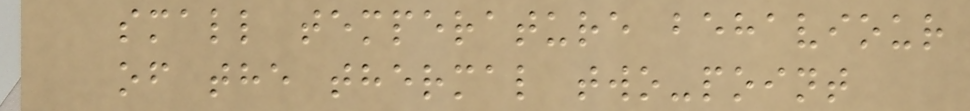small temperature behaviour
of the thermal two-point
